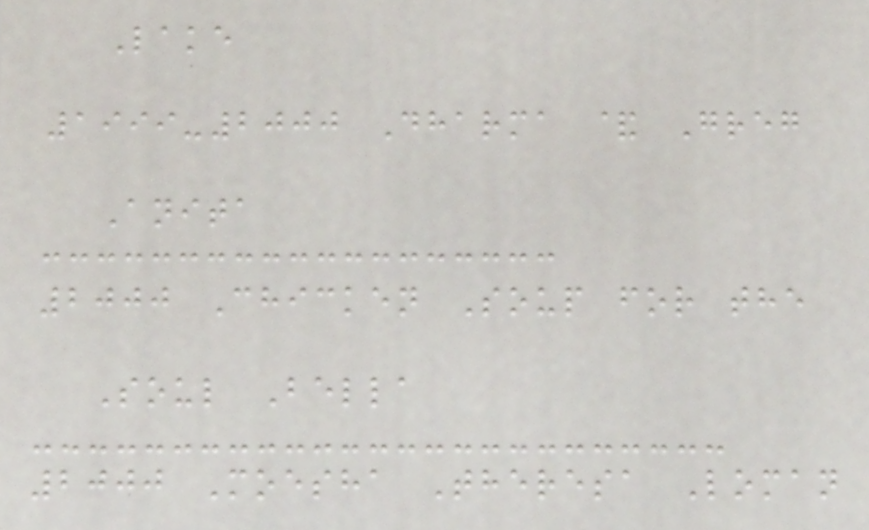Lake
1999-2000 Dharma & Greg
Anita
2000 Chicken Soup for the
Soul Bella
2000 Moesha Theresa Loman
